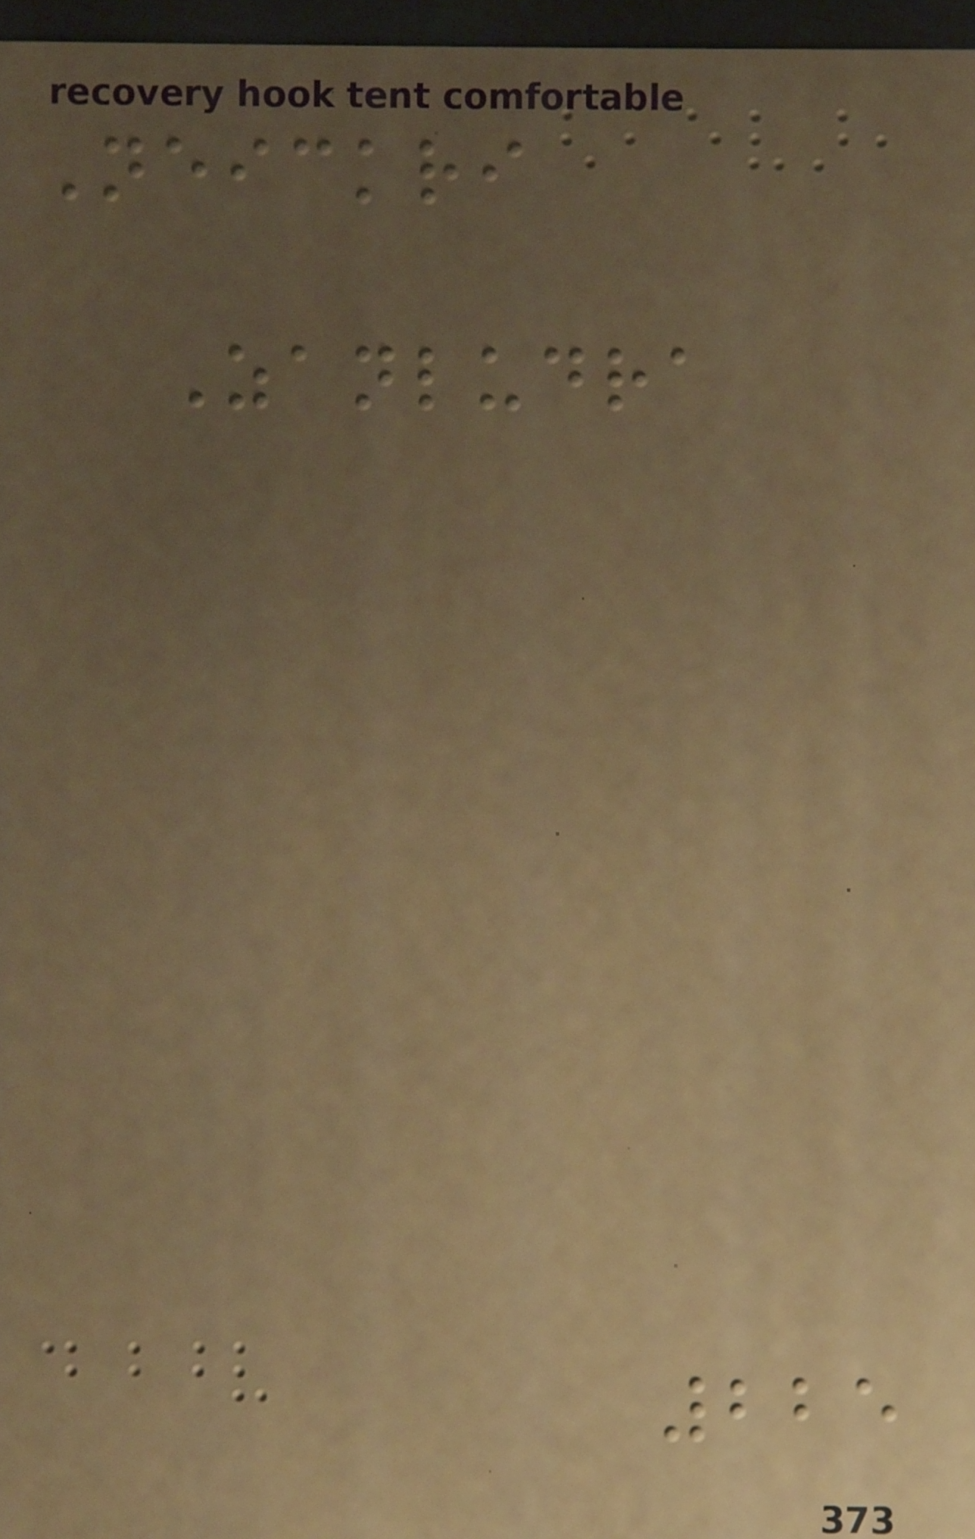Neickri
Zanludra
225
